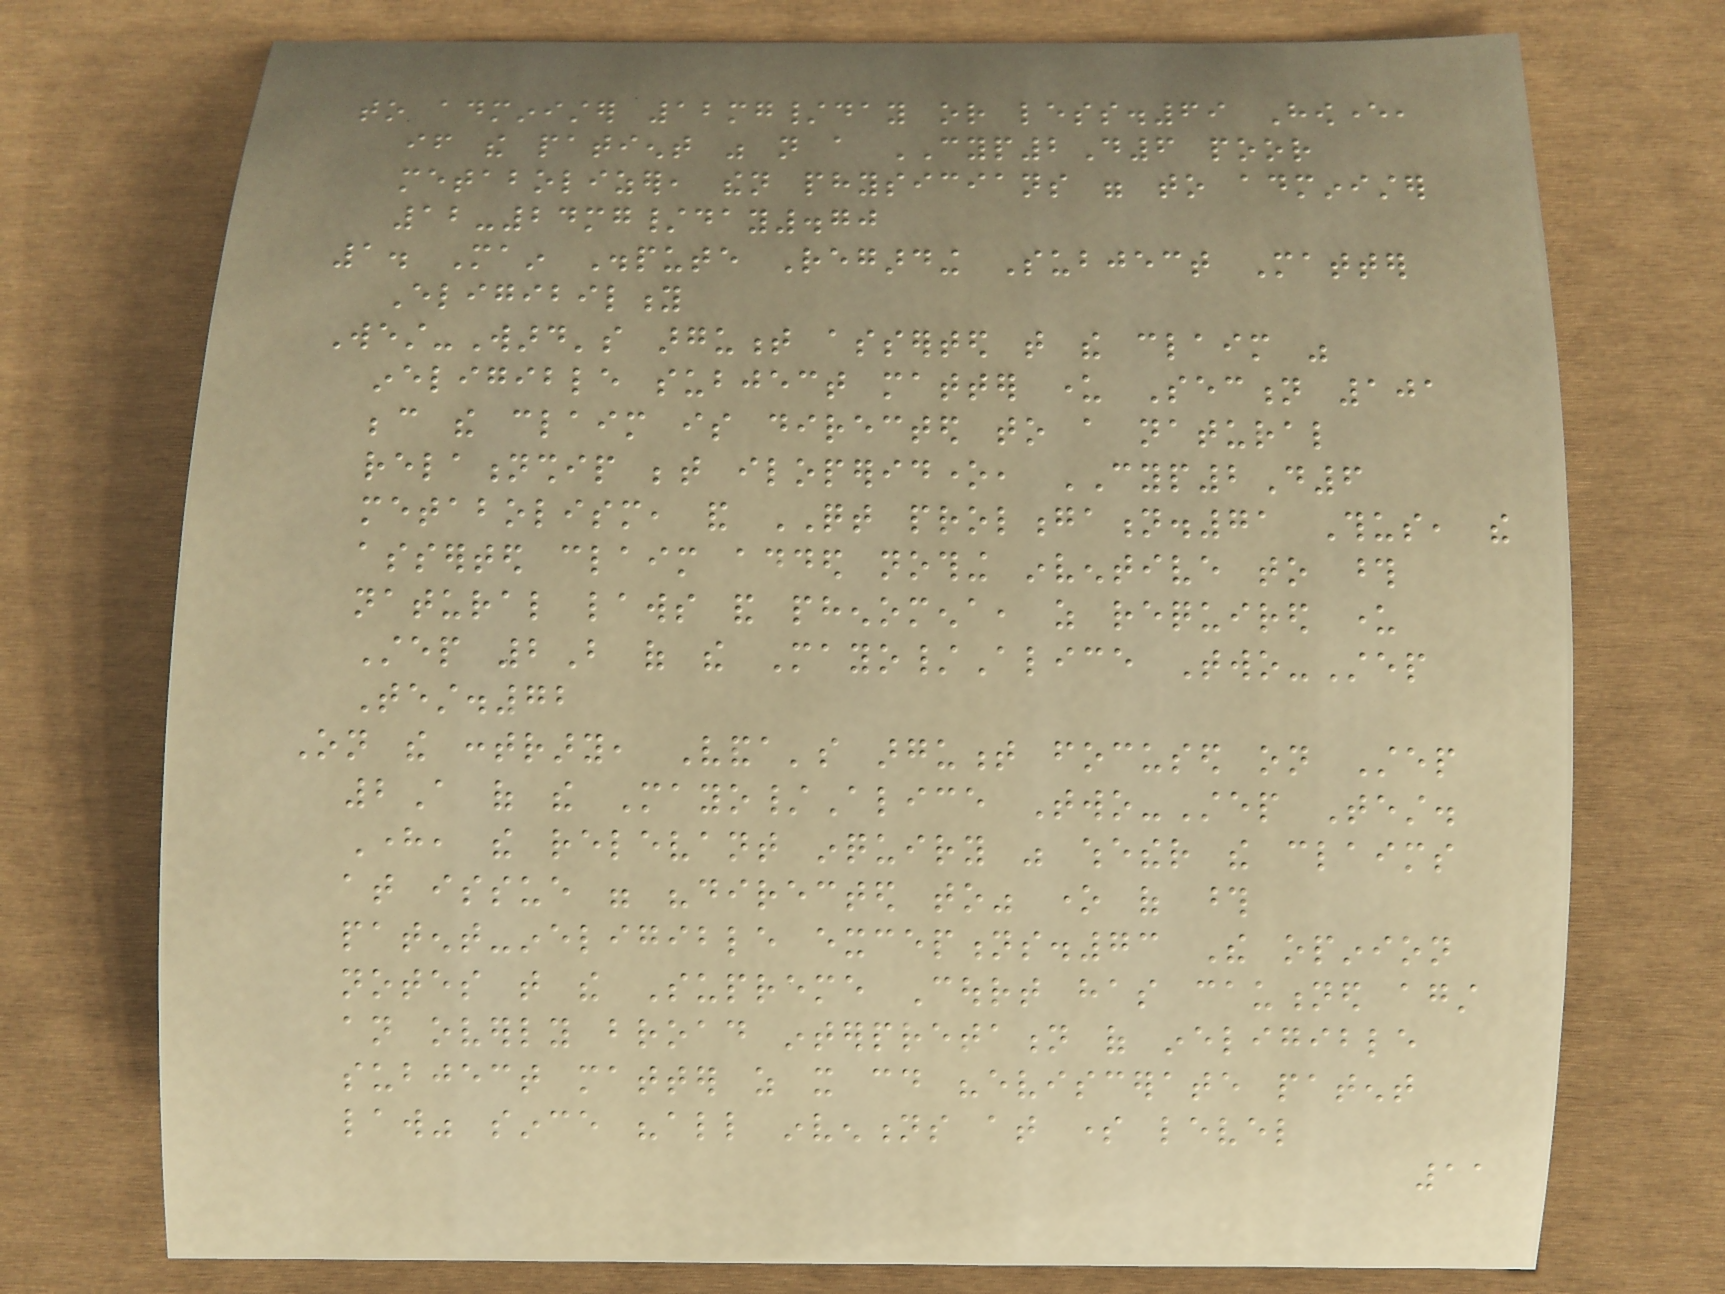to administer 12mg/day or less.69 However,
if the patient was not a CYP2D6 poor
metabolizer, then physicians were to administer
12-24mg/day.70
1. Main Dispute Regarding Subject Matter
Eligibility
West-Ward's argument asserted that the claim was
ineligible subject matter under Section 101
because the claim is directed to a natural
relationship between iloperidone, CYP2D6
metabolism, and QT prolongation.71 Thus, the
asserted claim added nothing inventive to those
natural laws and phenomena, as required under
Step 2B of the Mayo/Alice Two-Step
Test.72
On the contrary, Vanda's argument focused on Step
2A of the Mayo/Alice Two-Step Test.
Here, the relevant inquiry was whether the claims
at issue were "directed to" one of those
patent-ineligible exceptions.73 The opinion
notes that the Supreme Court has cautioned against
an overly broad interpretation of ineligible
subject matter as it could "eviscerate patent
law" since "all inventions at some level
11
